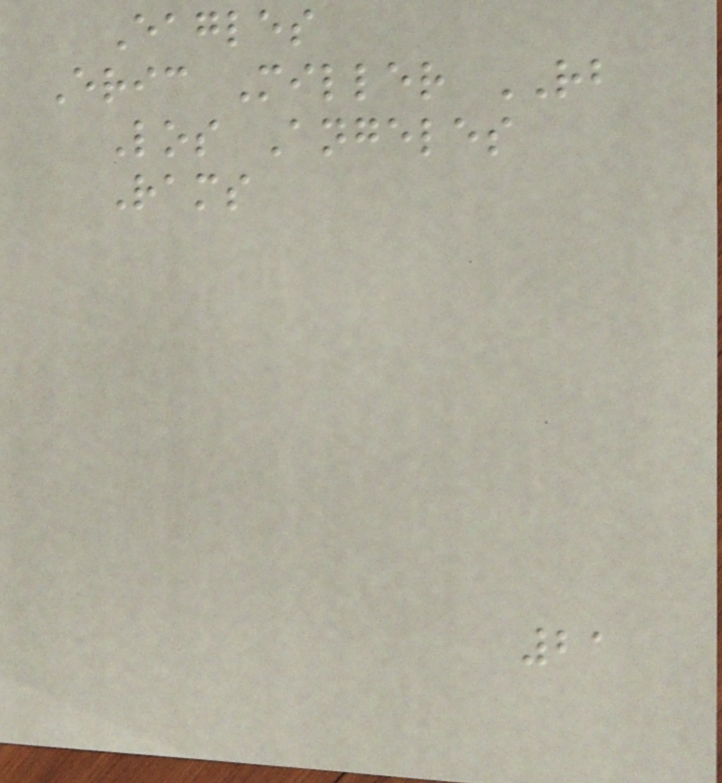Eagles
Eric Miller RB
Los Angeles
Rams
21
